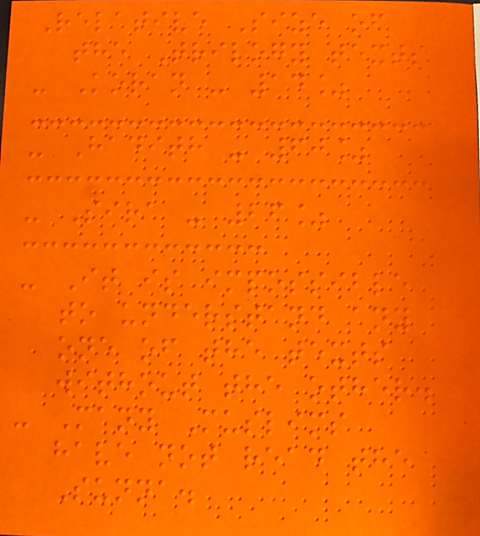Relative Size of
the Trilogy texts
- Koran - 14%
- Hadith - 60%
- Sira - 26%
- It is impossible
to understand any
one of the texts
without the other.
- Many Muslims
have not read the
Sunna.
